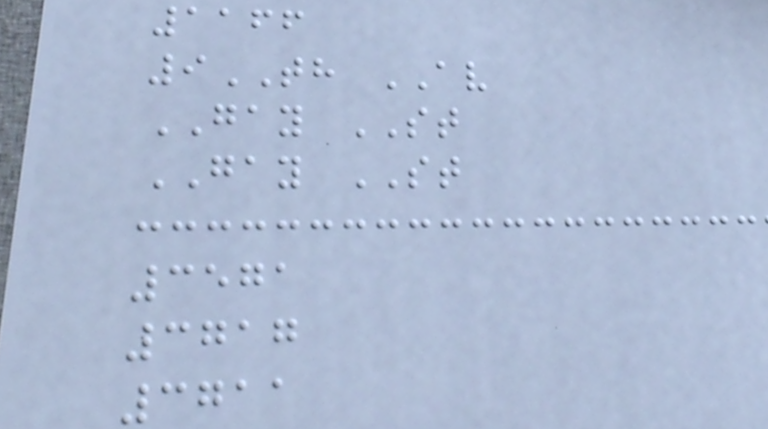1166
9TH AV
GAY ST
GAY ST
3571
3717
3711
